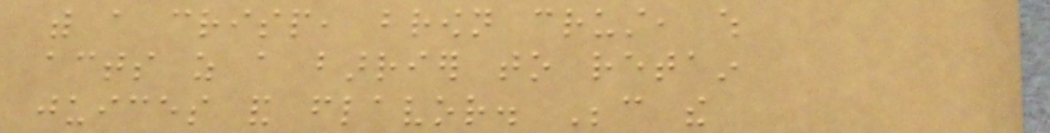with a crisp, brown crust, which
acts as a barrier to retain
juices and flavor. Because the
